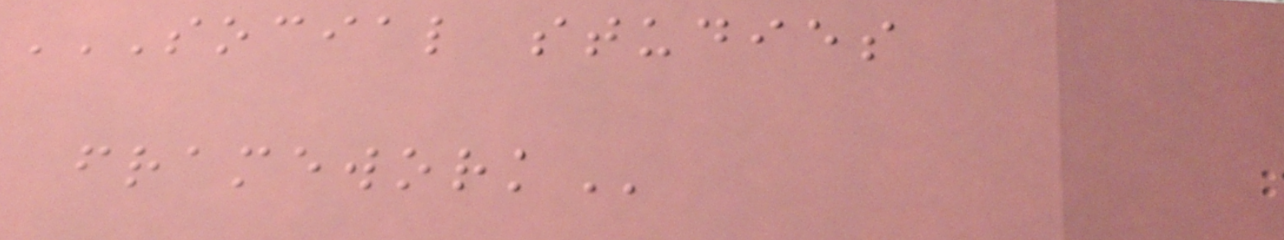SOCIAL STUDIES
FRAMEWORK
